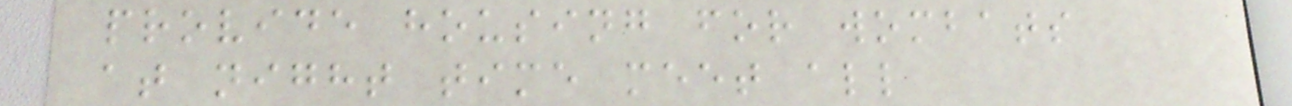provide housing for wombats
at night time meet all
